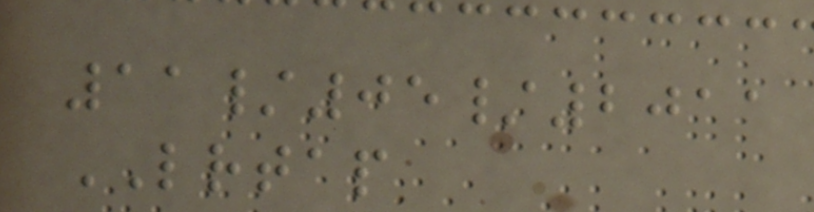11/05/2011
LRTAP
